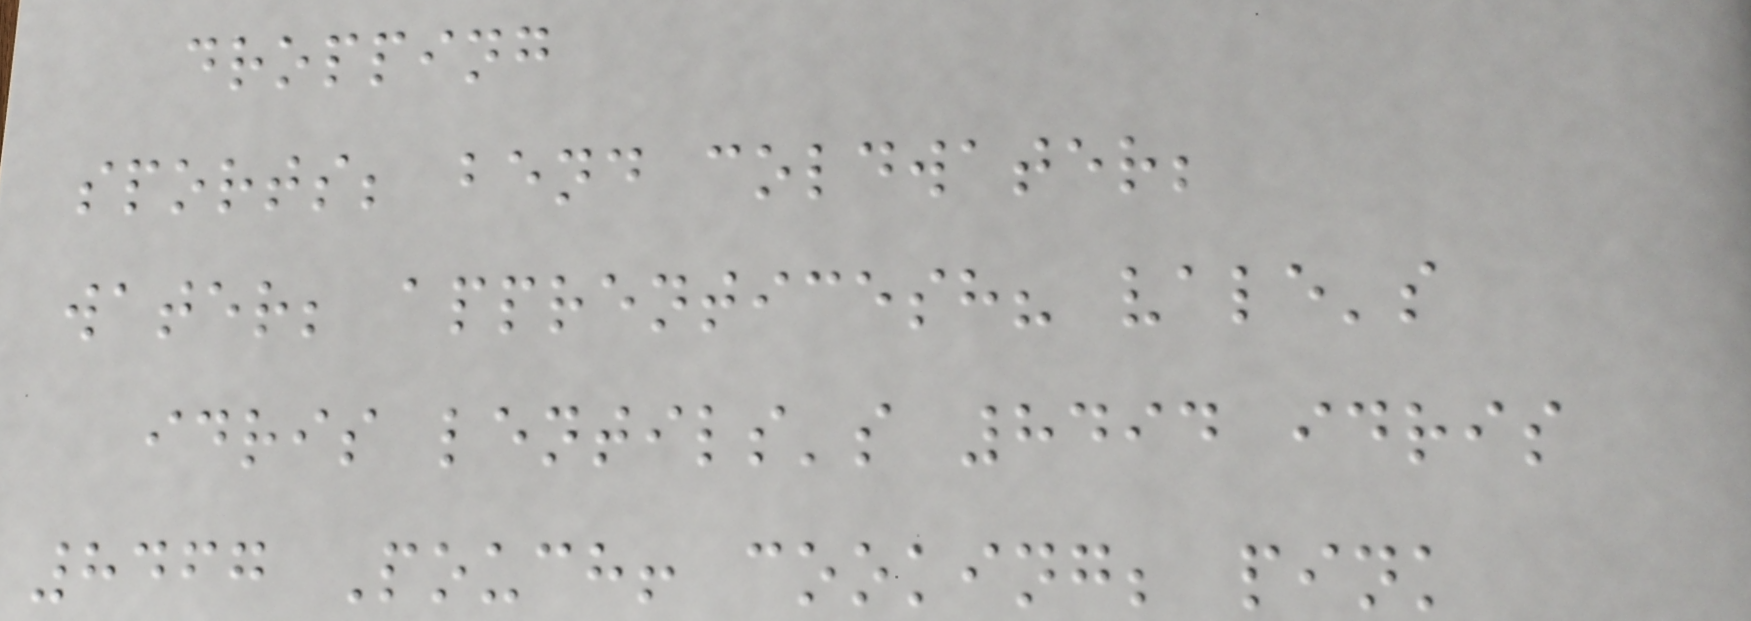dropping
sports; bend coldwater;
water; apprenticesh? vale's
idris lentils's 8494 idris
8467 Pouch! cooking; pink
